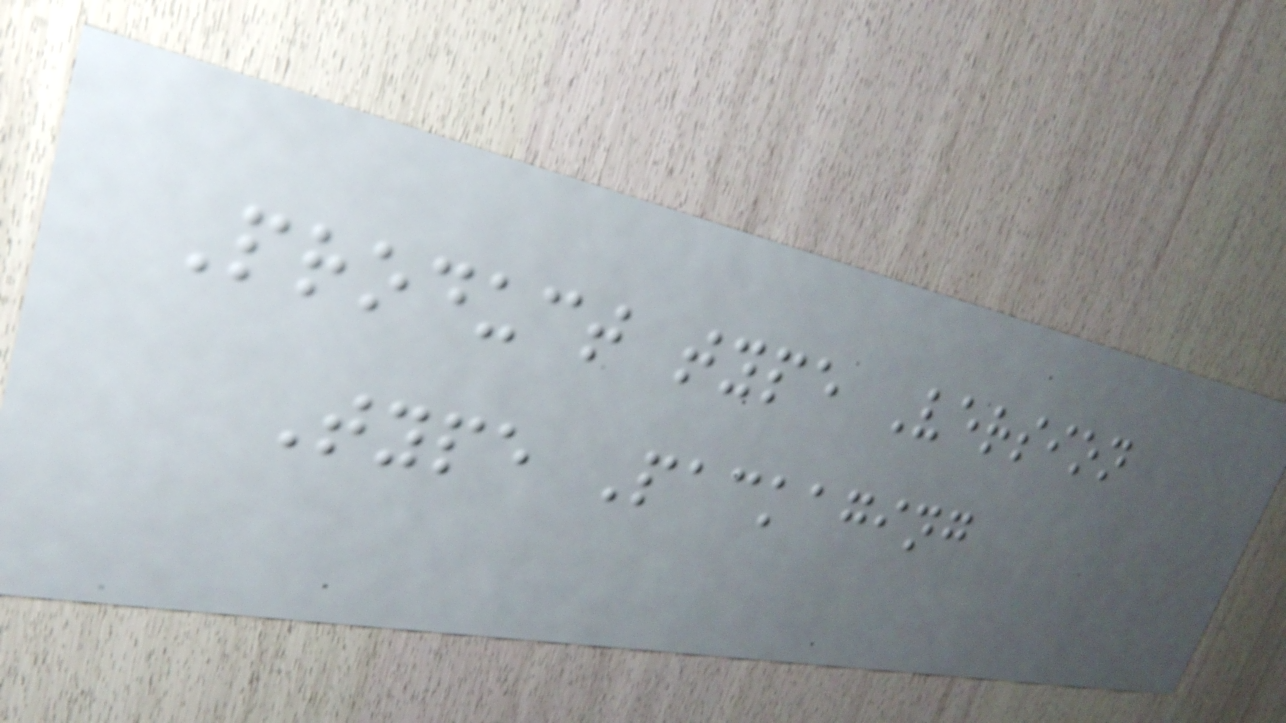Product type Version
Type Packaging
